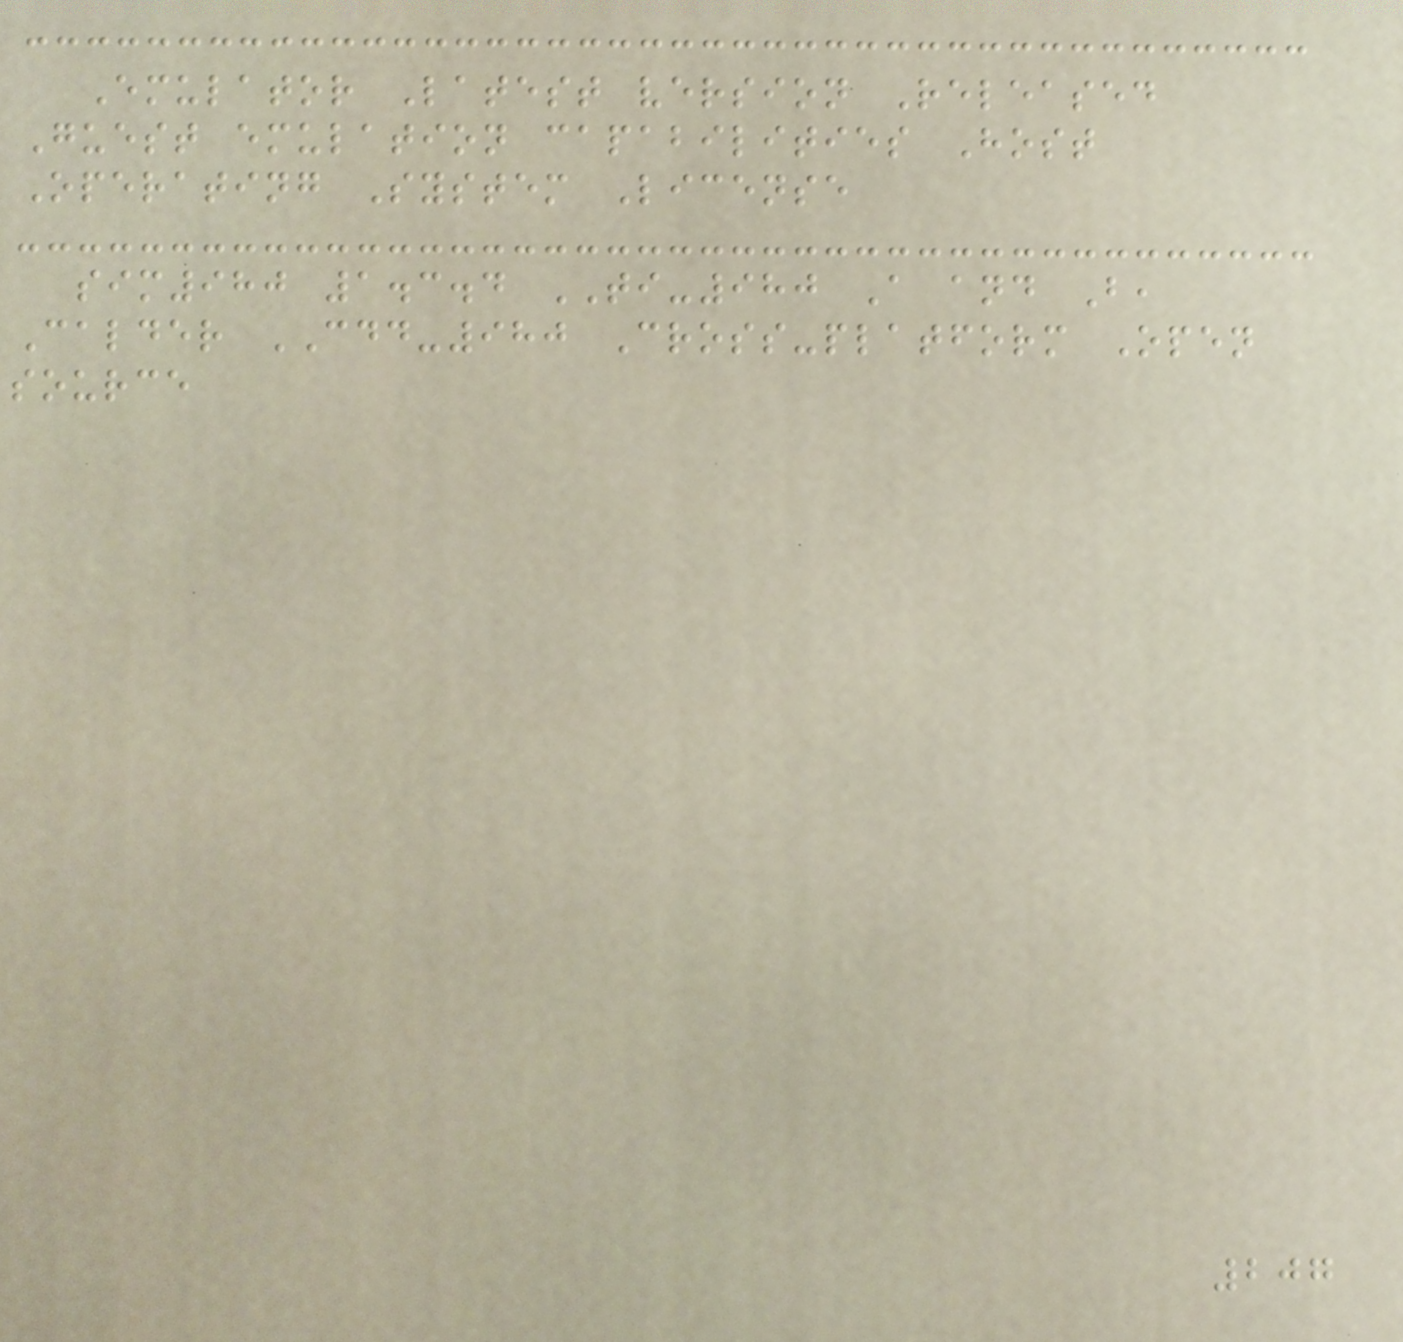Emulator Latest version Released
Guest emulation capabilities Host
Operating System License
sim980 1.3.4 TI-980 A and B,
Calder CDD-980 Cross-platform Open
source
207
